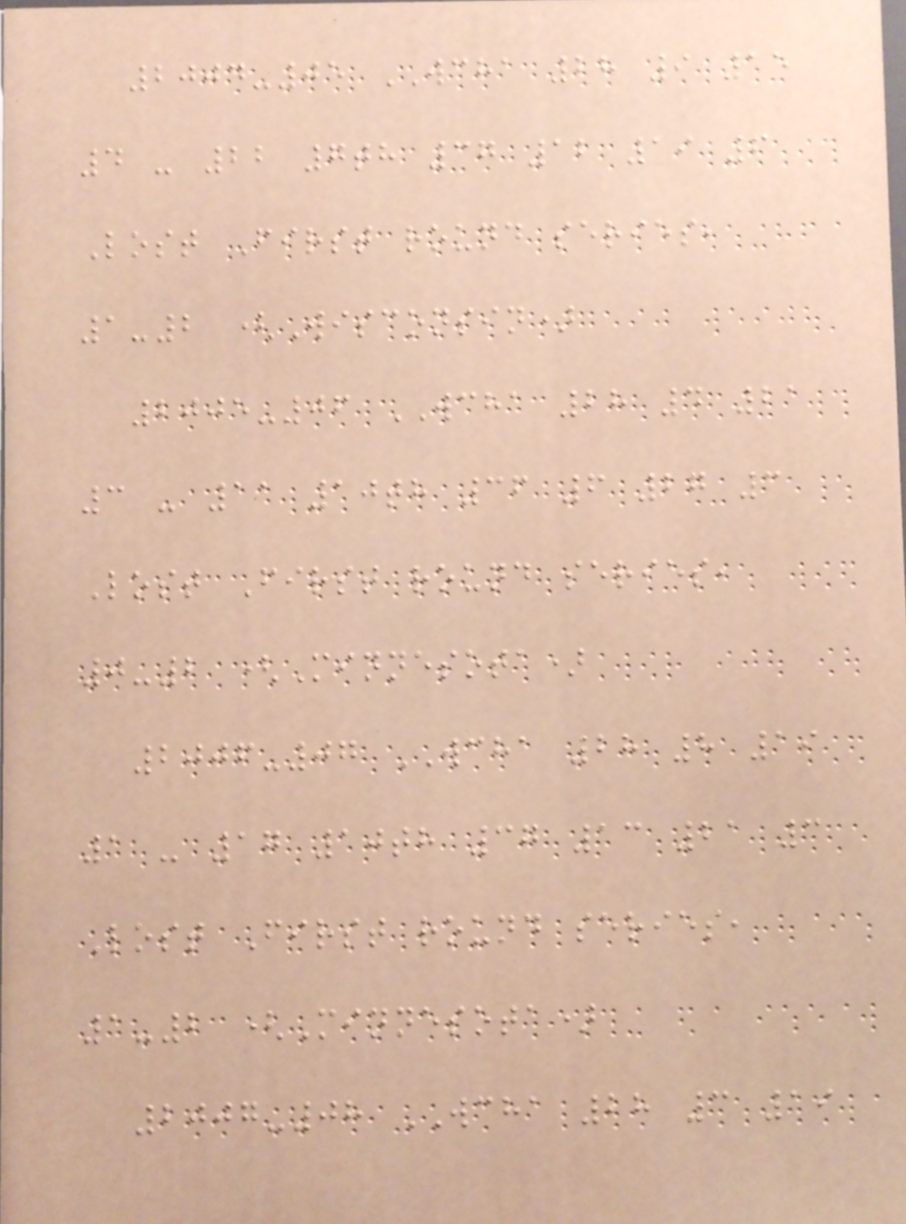2004-05 WCHA 28 9 15
4 - 22 7th 37 12 19 6
Lost First round series,
1-2 (Wisconsin)
2005-06 WCHA 28 4 21
3 - 11 10th 36 6 27 3
Lost First round series,
0-2 (Minnesota)
2006-07 WCHA 28 8 19
1 - 17 10th 37 13 21 3
Lost First round series,
1-2 (Minnesota)
2007-08 WCHA 28 3 19
